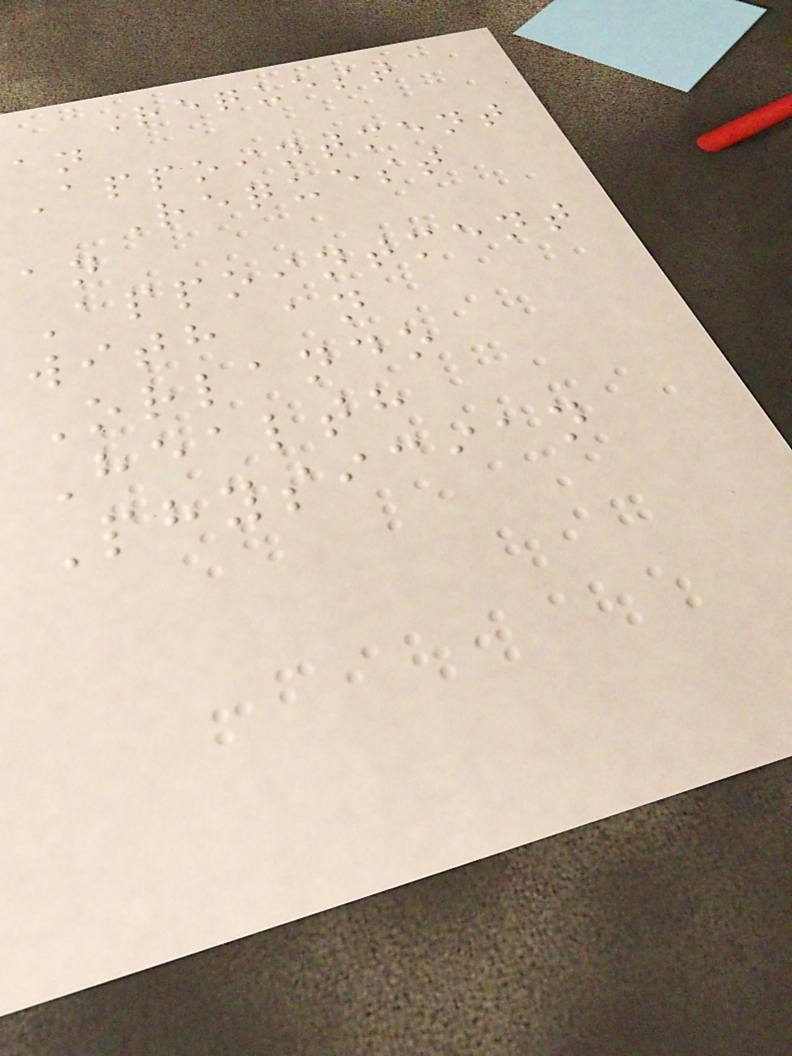Request
an
Appointment
Request
an
Appointment
with an
Orlando
Health
Physician
